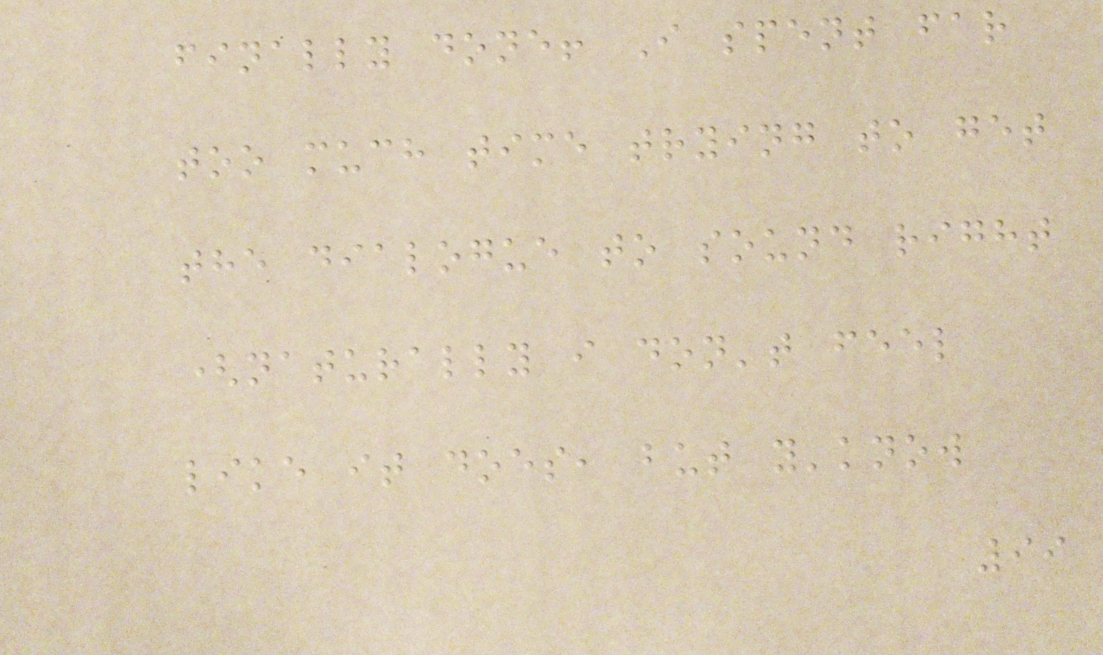finally done! I spent far
too much time trying to get
the dialogue to sound right
(naturally i don't feel
like it does, but y'know
99
